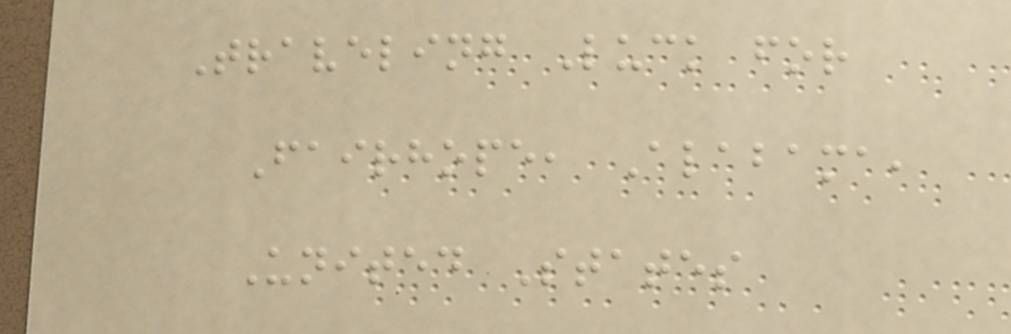Traveling Luck for
Fairhope, Alabama,
United States
